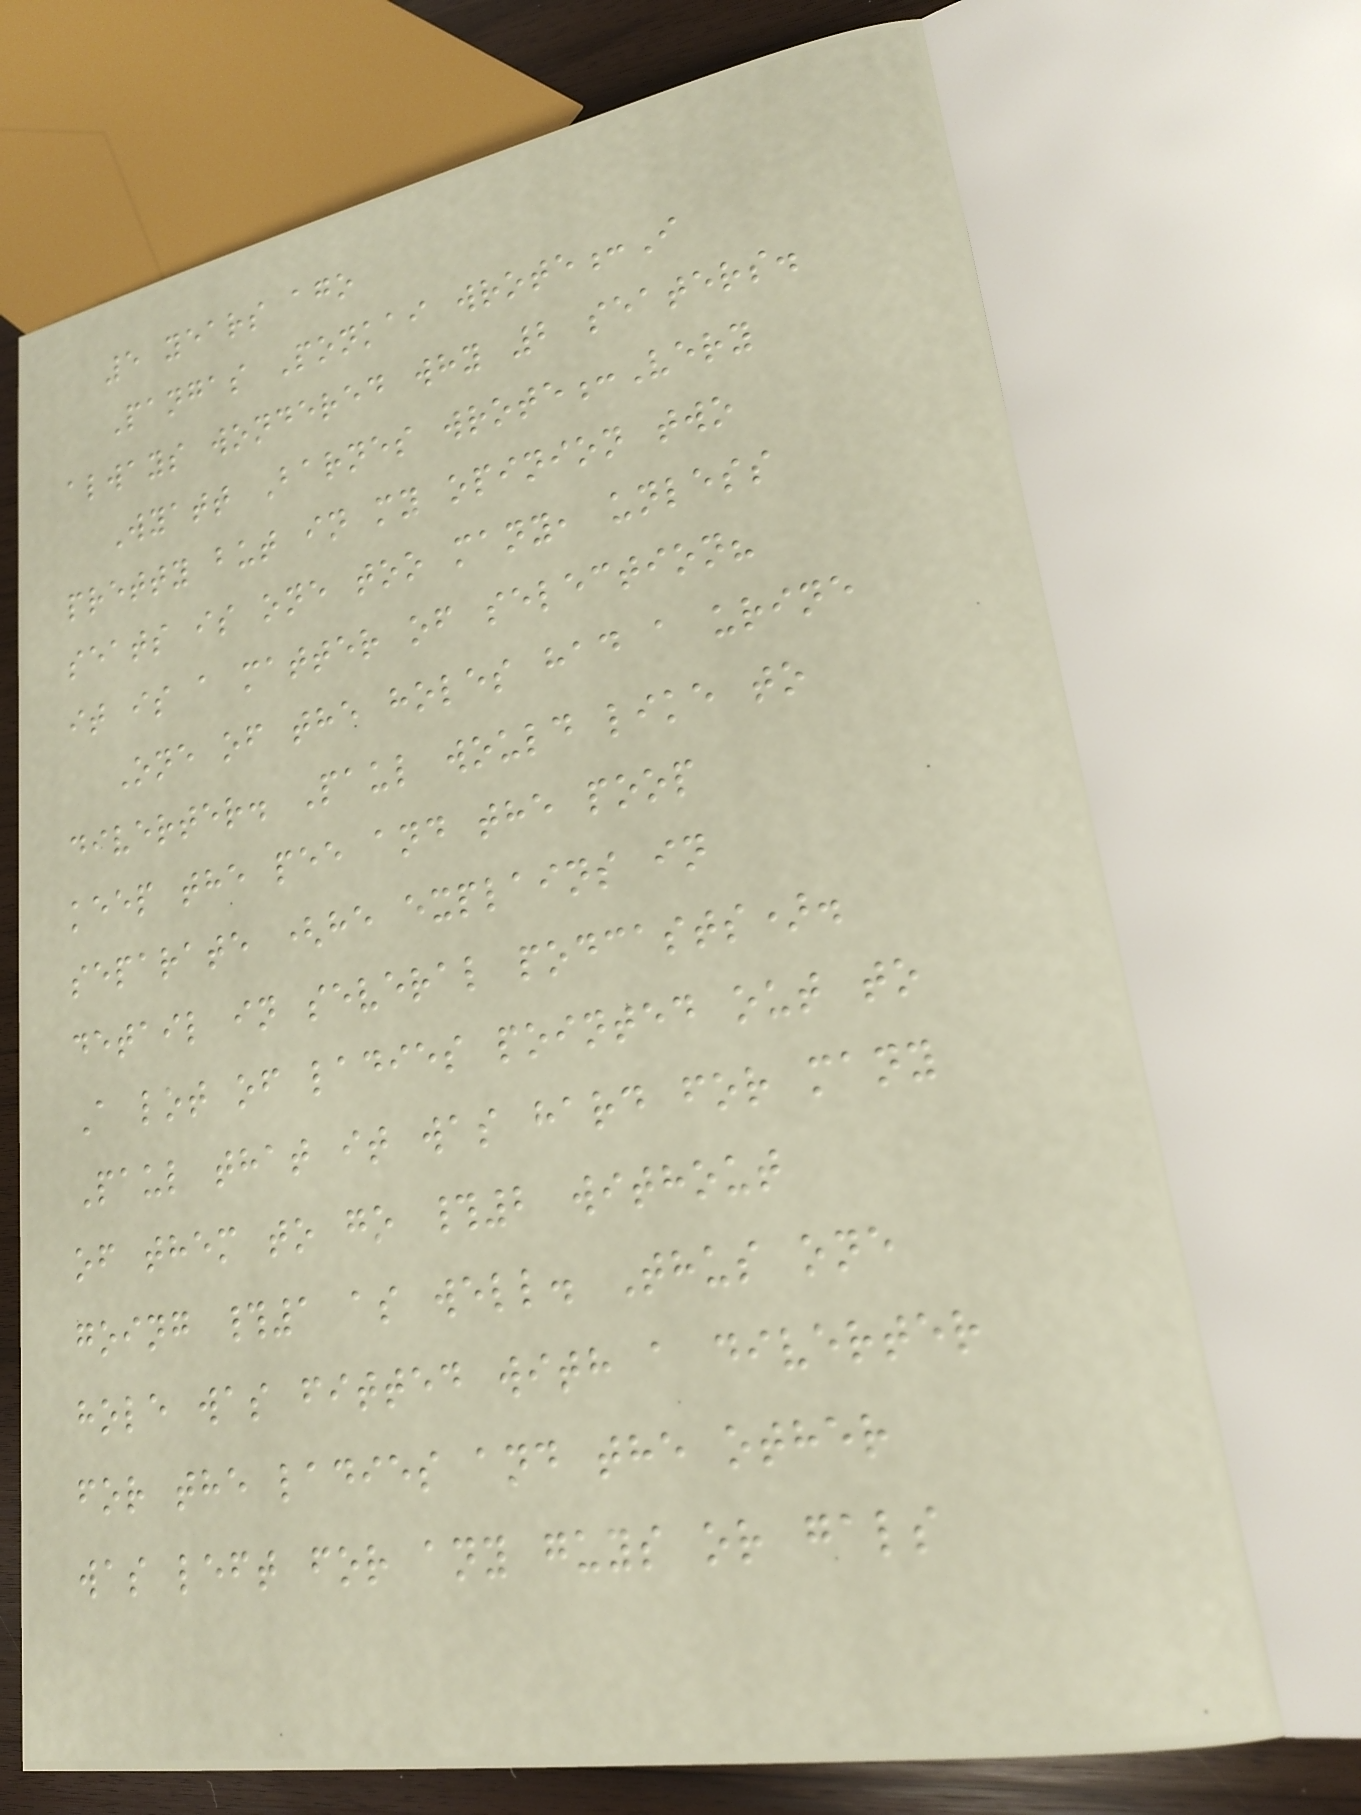5 years ago
Pangas Ponkai wrote:I
always wondered why 2 seaters.
Wyatt Barnes wrote:Very
pretty but in my opinion two
seats is one too many, unless
it is a matter of selection?
One of the holes had a urine
diverter. Paul would like to
keep the pee and the poop
separate (he explains in
detail in several podcasts).
A lot of ladies pointed out to
Paul that it was hard for many
of them to go #2 without
going #1 as well. Thus one
hole was fitted with a diverter
for the ladies and the other
was left for any guys or gals
